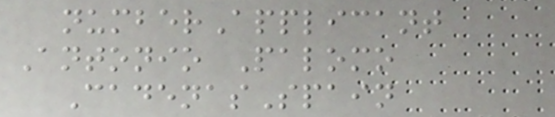numberApplicant
Antonio Palomo
CadenasSpain
